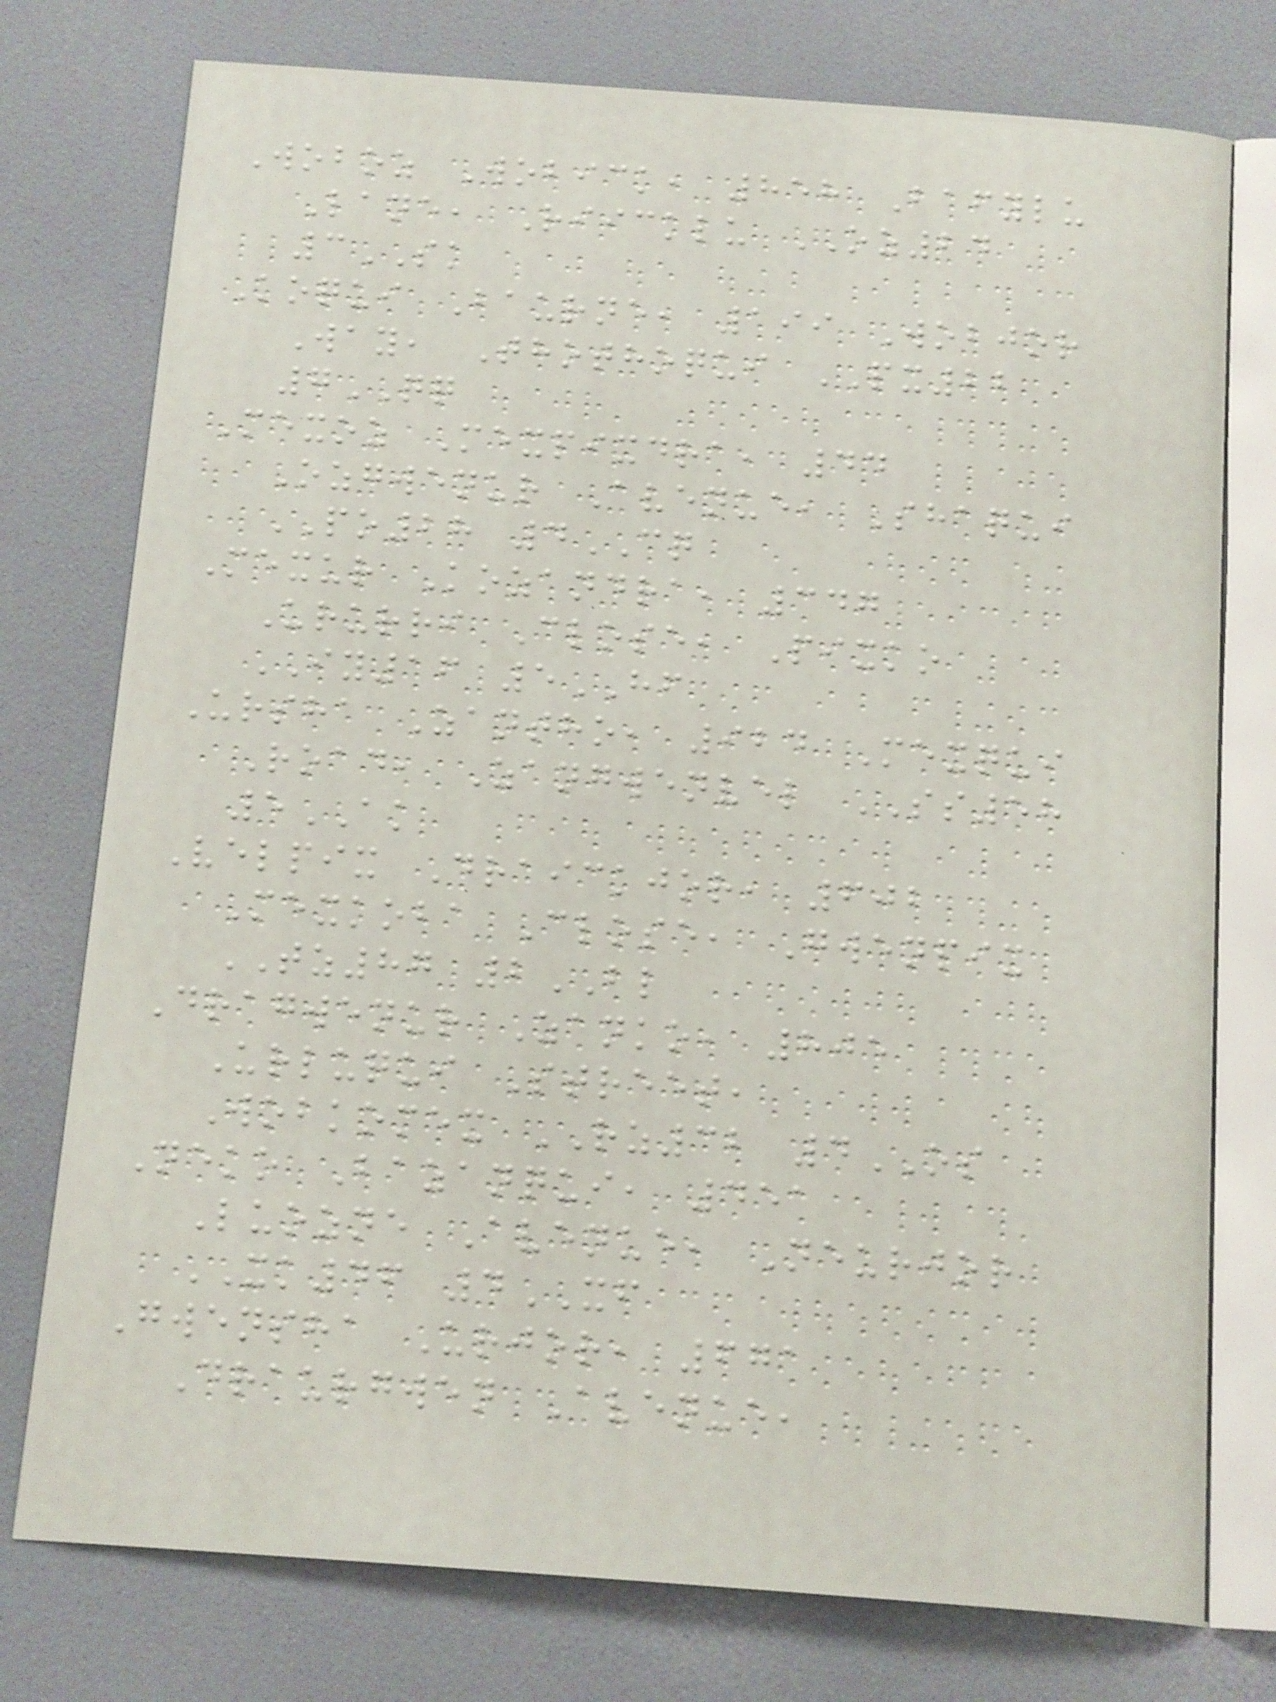Woboz Wobick, 858 Bafylu
Lane, Riicklu OZ24
3SK
Koqui Baurne, 199 Wobjor
Way, Thothoqui PX22
7QQ
Mexoz Mexpixdra, 44
Ozgwenur Avenue, Shaqui
PO28 4CQ
Mexur Kozandra, 347
Ururri Close, Pixko
IY16 5HF
Ursha Zantho, 924 Mexqui
Road, Zangwenvel SS58
5AK
Velpix Draickjor, 602
Mexkoba Close, Gwenpix
TZ87 2BL
Dragwenur Zanko, 805
Urluqui Street,
Wobkomex RZ32 4OS
Neko Bazanqui, 451
Luozne Avenue, Neurjor
XK46 4XF
Gwensha Urjor, 671
Draurgwen Avenue,
